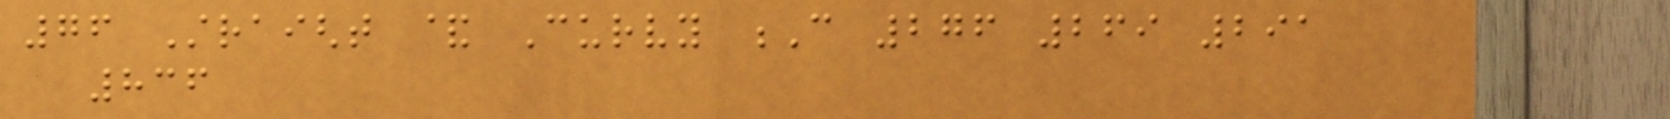76 Straight & Curvy C 276 269 291
836
